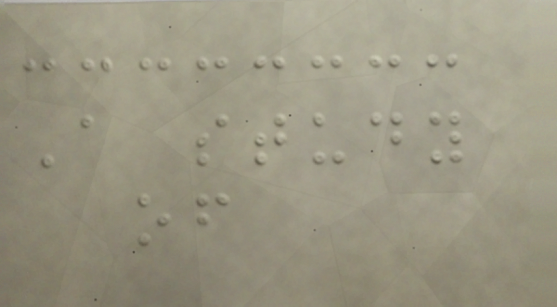A study
of
